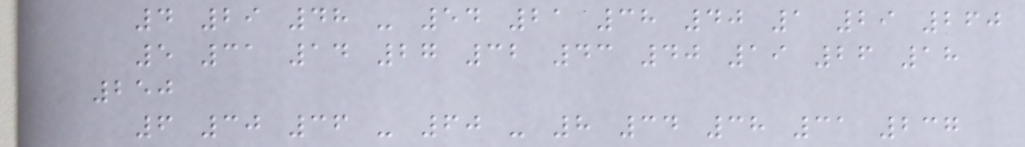4 29 48 - 54 21 38 40 1 29 260
5 31 14 27 32 43 40 19 26 18
250
6 30 36 - 60 - 8 34 38 31 237
